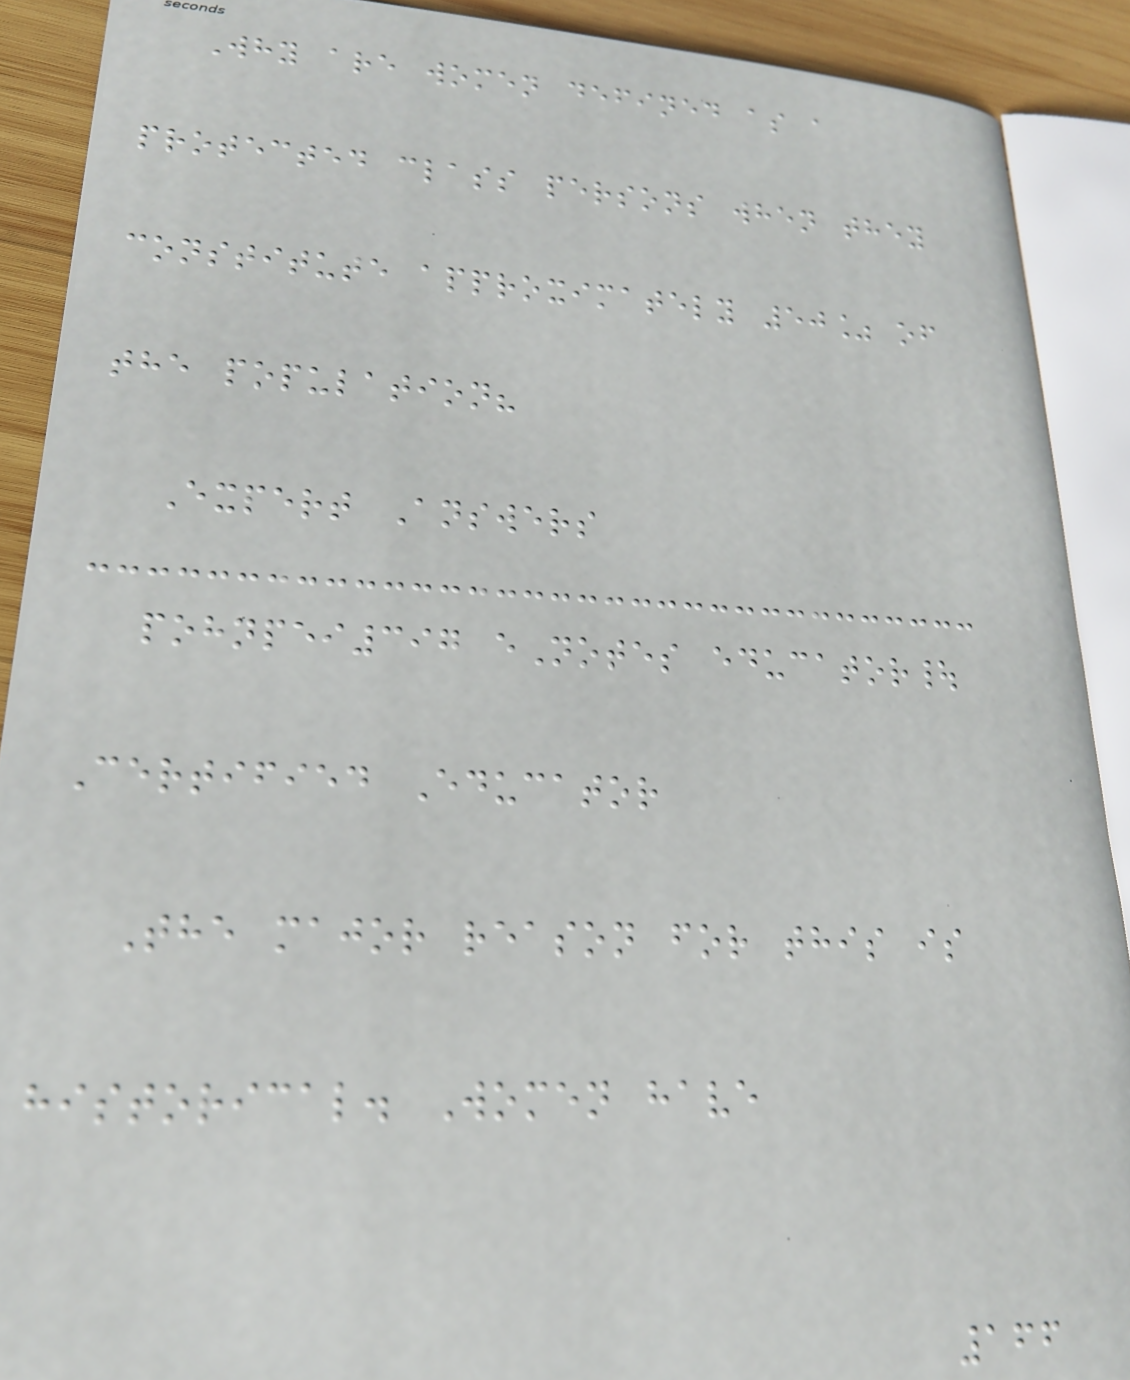Why are women defined as a
protected class persons when they
constitute approximately 50% of
the population?
Expert Answers
pohnpei397 eNotes educator|
Certified Educator
The major reason for this is
historical. Women have
166
